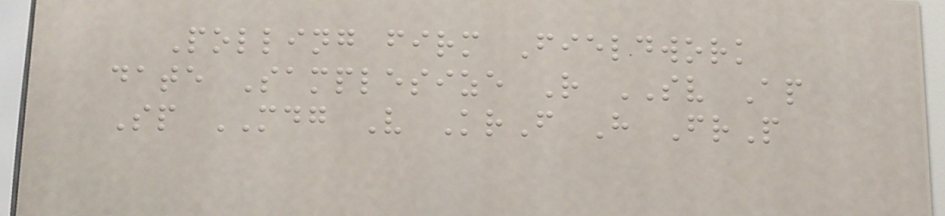Polling firm Fieldwork
date Samplesize R SV Ap
Sp MDG V KrF H FrP
